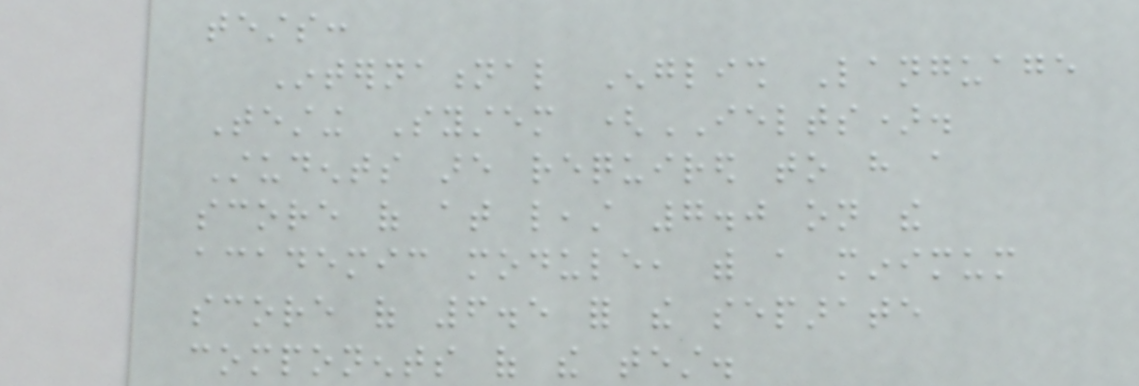tests:
International English Language
Testing System (IELTS).
Students are required to have a
score of at least 7.0 on the
academic module, with a minimum
score of 6.5 for the separate
components of the test.
